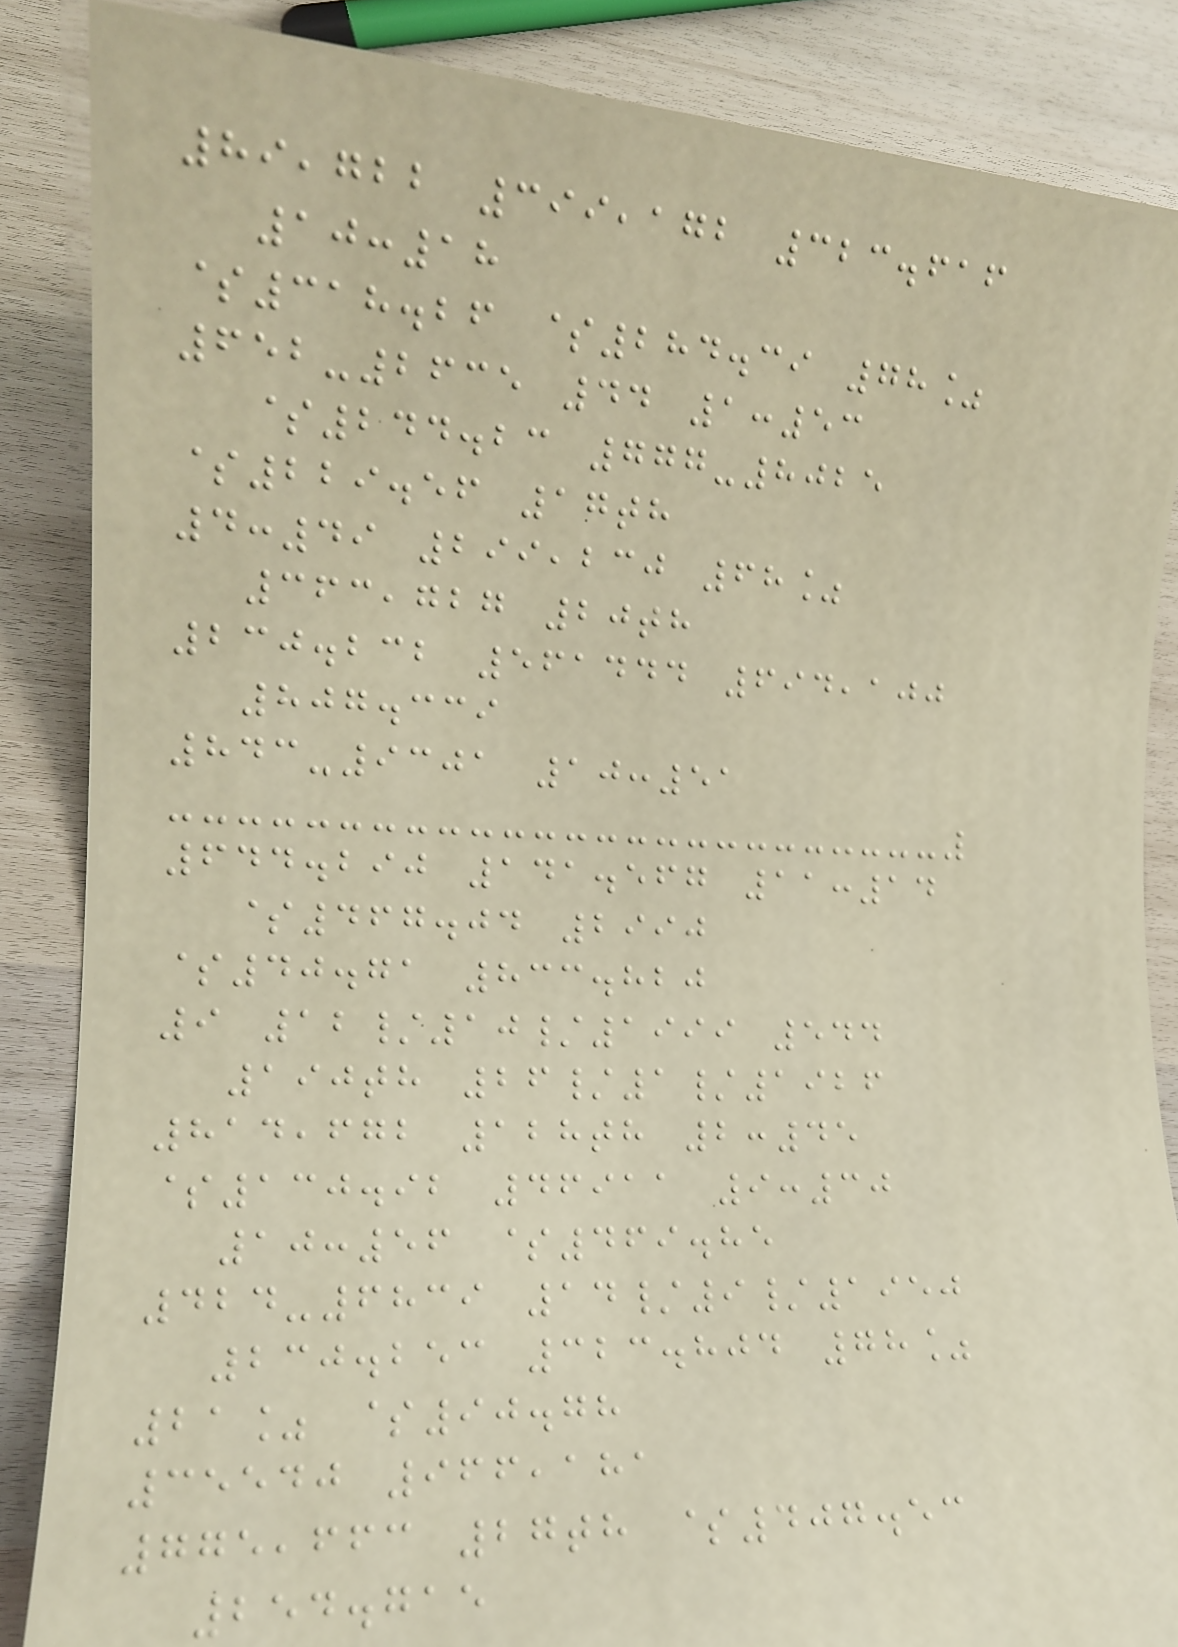89,722 399,172 323.616
10:18
$318.26 $284.39 78%
652-2635 44 1:53
$244.23 777-8025
$229.56 17th
4:49 299,230 68%
363,727 20th
230.232 561444 694,100
807.339
843-9301 10:51
644.290 141.567 11:14
$467.04 2990
$40.71 833.820
9 12/10/1999 544
190th 26/1/1926
814,672 128th 2:45
$130.92 46911 9:30
10:56 $469.85
424-6839 14/9/1950
230.253 323.804 78%
21% $90.78
35540 966,181
775,663 27th $407.53
254.715
